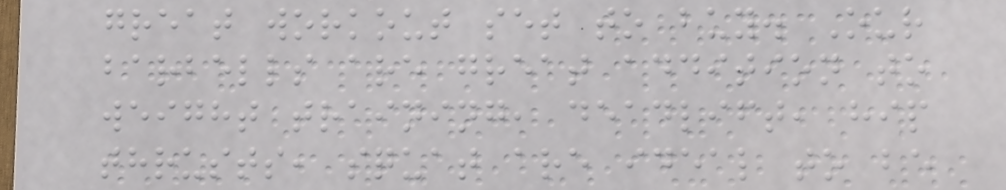great workout set to buy. Our
barbells are great addition to
weight training, deadlift, hip
thrusts, squat are ideal to be
